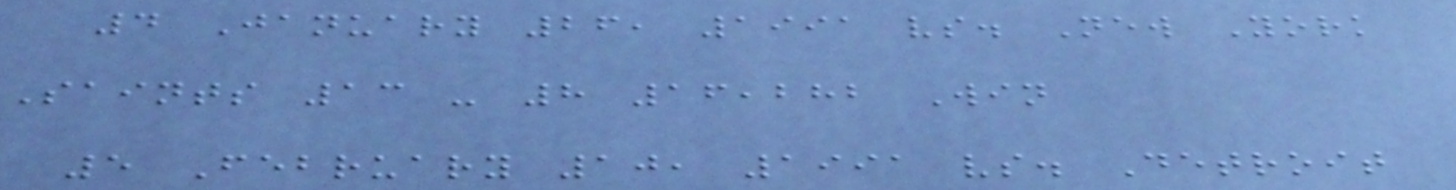4 January 26, 1991 vs. New York
Saints 13 - 8 16,282 Win
5 February 10, 1991 vs. Detroit
